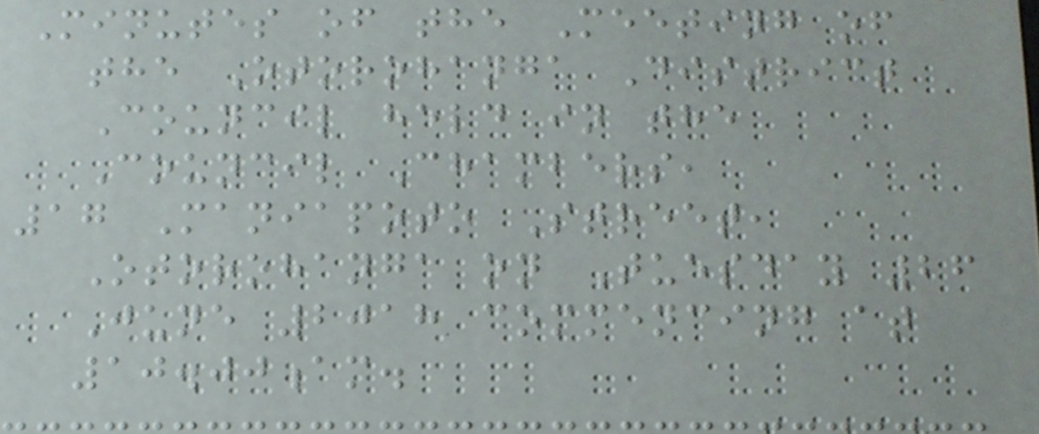Minutes of the Meeting of
the Otorohanga District
Council held in the
Council Chambers,
17 Maniapoto Street,
Otorohanga on Tuesday 26
June 2018 commencing at
10.00am.
